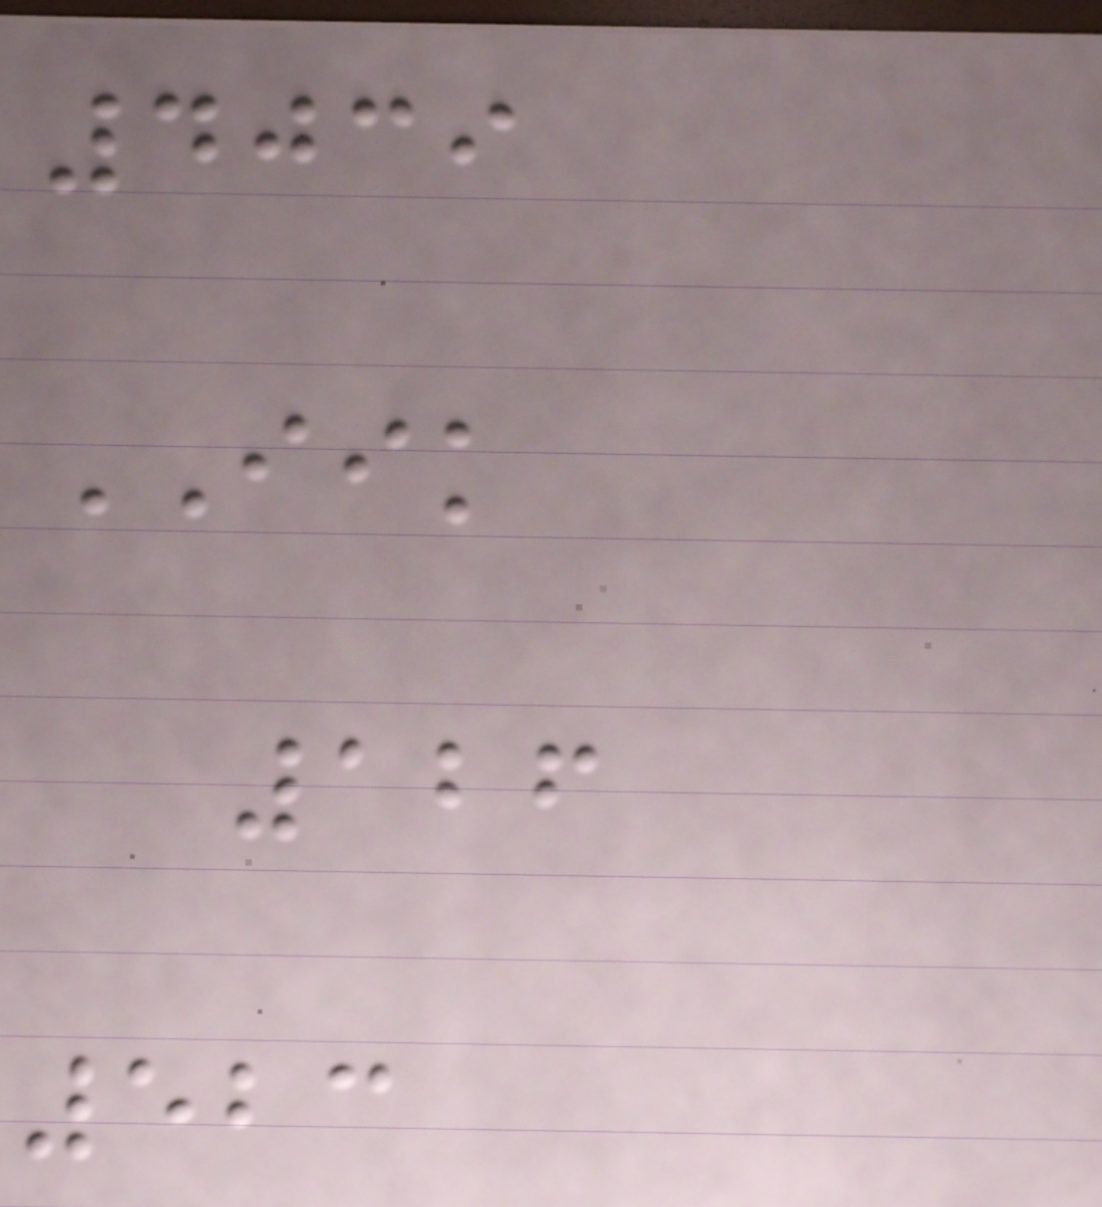4039
IIK
126
523
